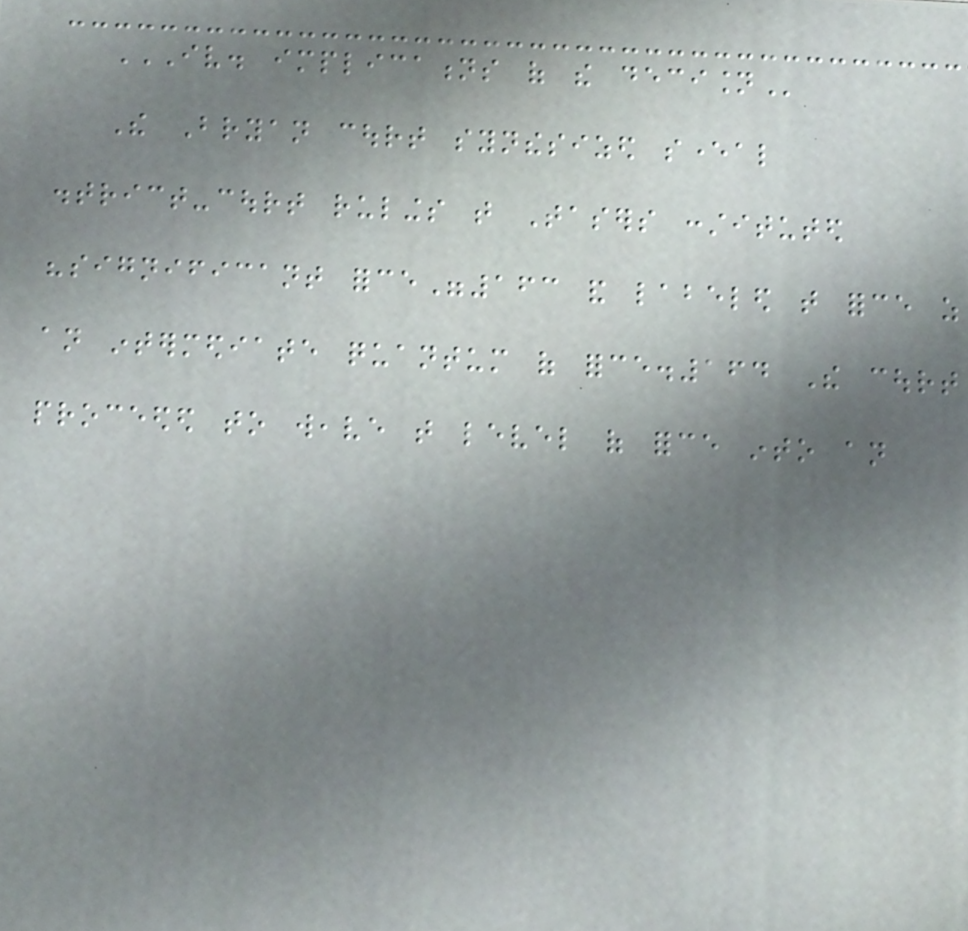IV. IMPLICATIONS OF THE DECISION
The Bryan court synthesized several
district-court rulings that Tasers constituted
"significant force"163 and labeled that force as
an intermediate quantum of force.164 The court
proceeded to weave that level of force into an
